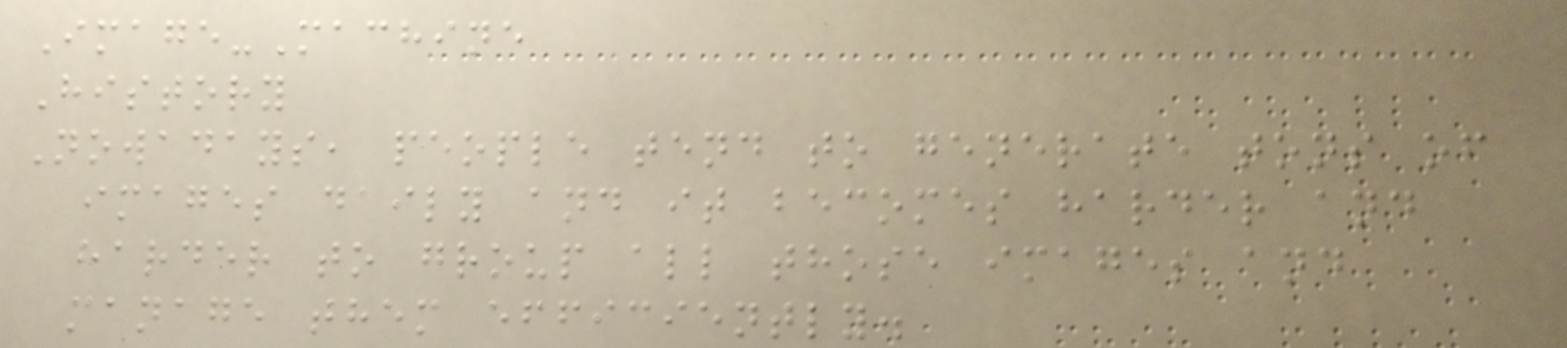Image-Machine
History
Nowadays, people tend to generate tons of
images daily and it becomes harder and
harder to group all those images and
manage them efficiently.
